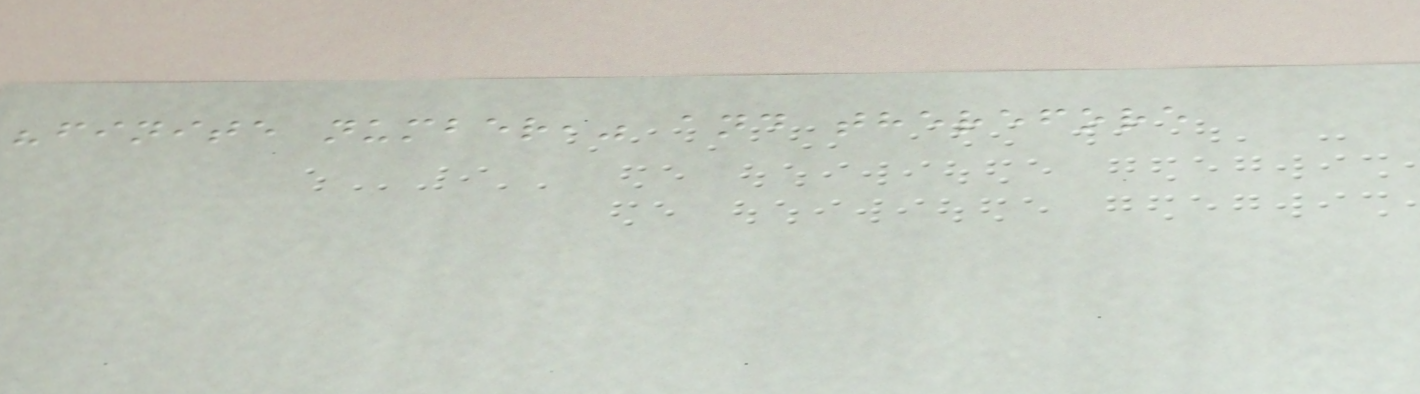"finite number," and therefore
